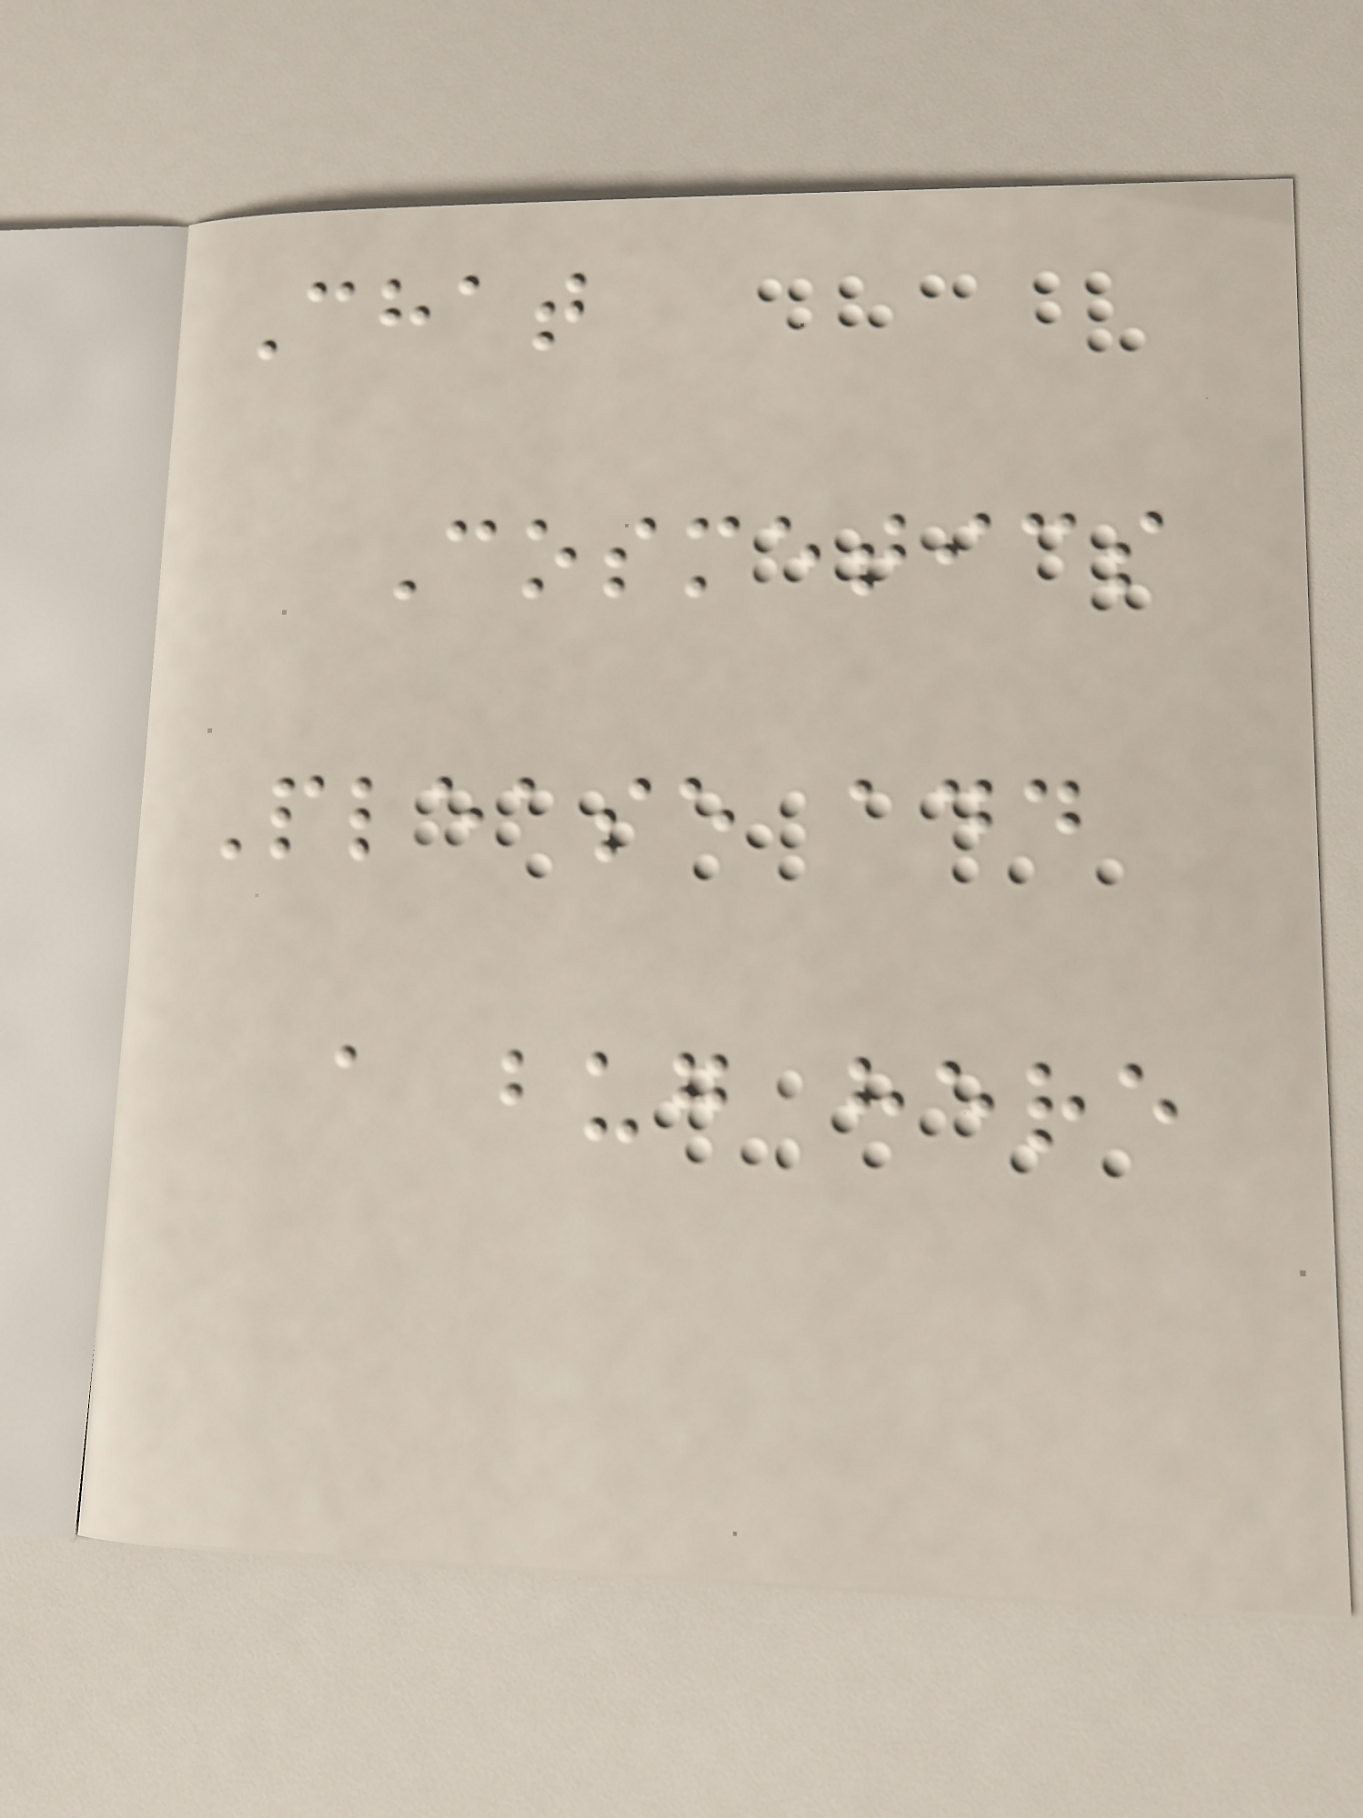Chat
Cosmetics
Please add
a bug here
